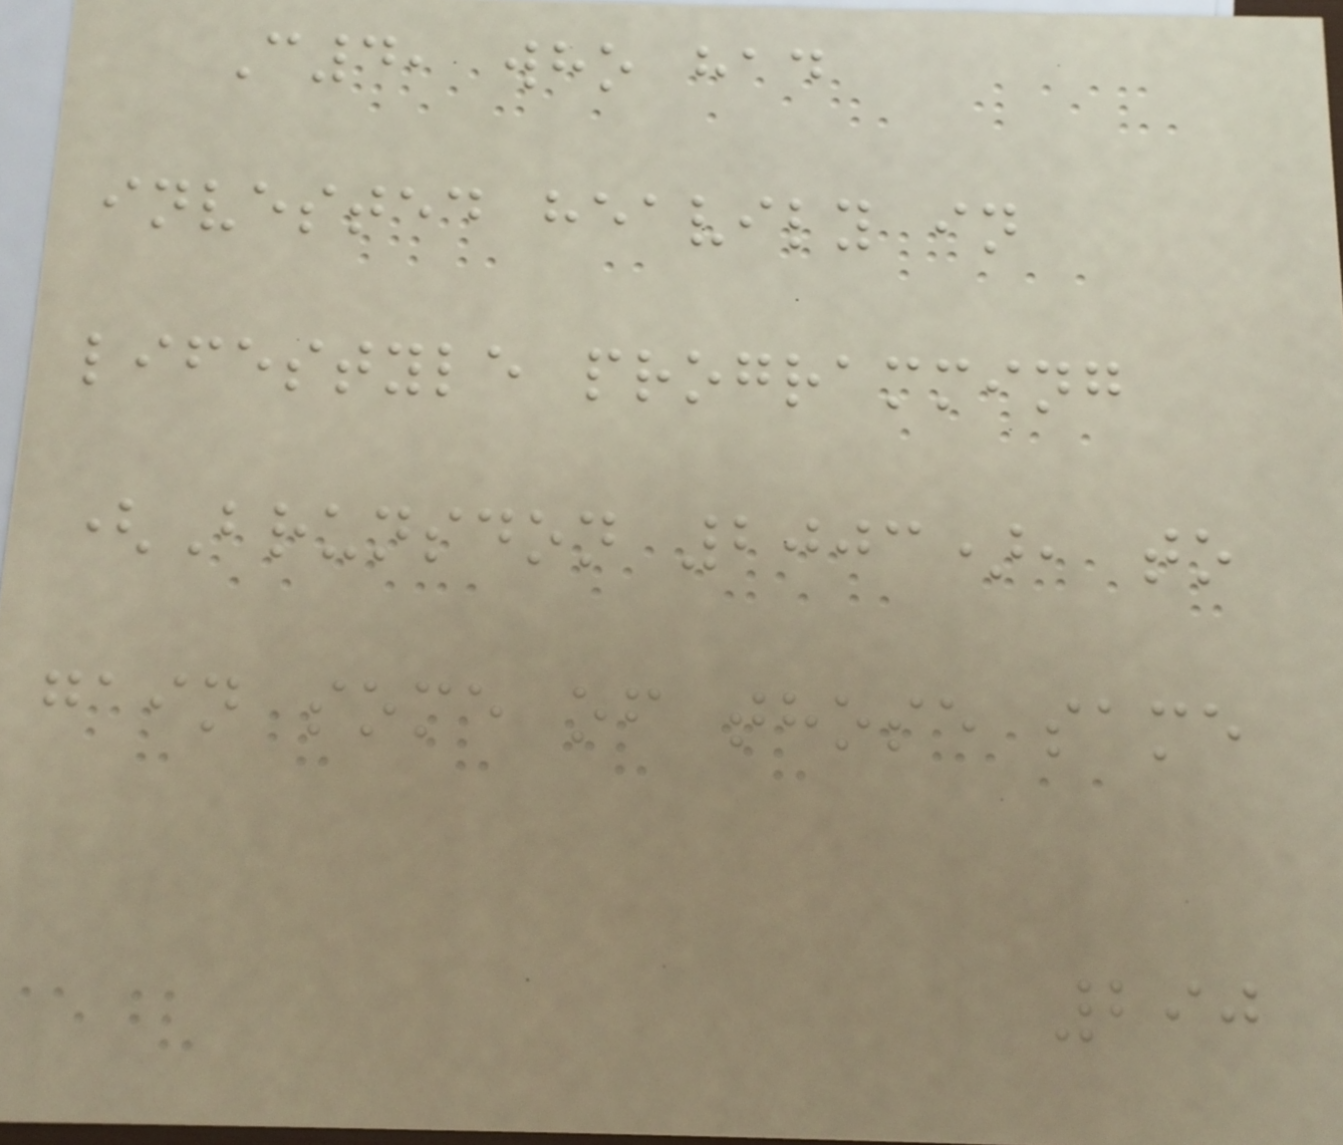C4, who had
invested heavily in
lifestyle programming
(Brunsdon 2003), to
gain some of those same
290
